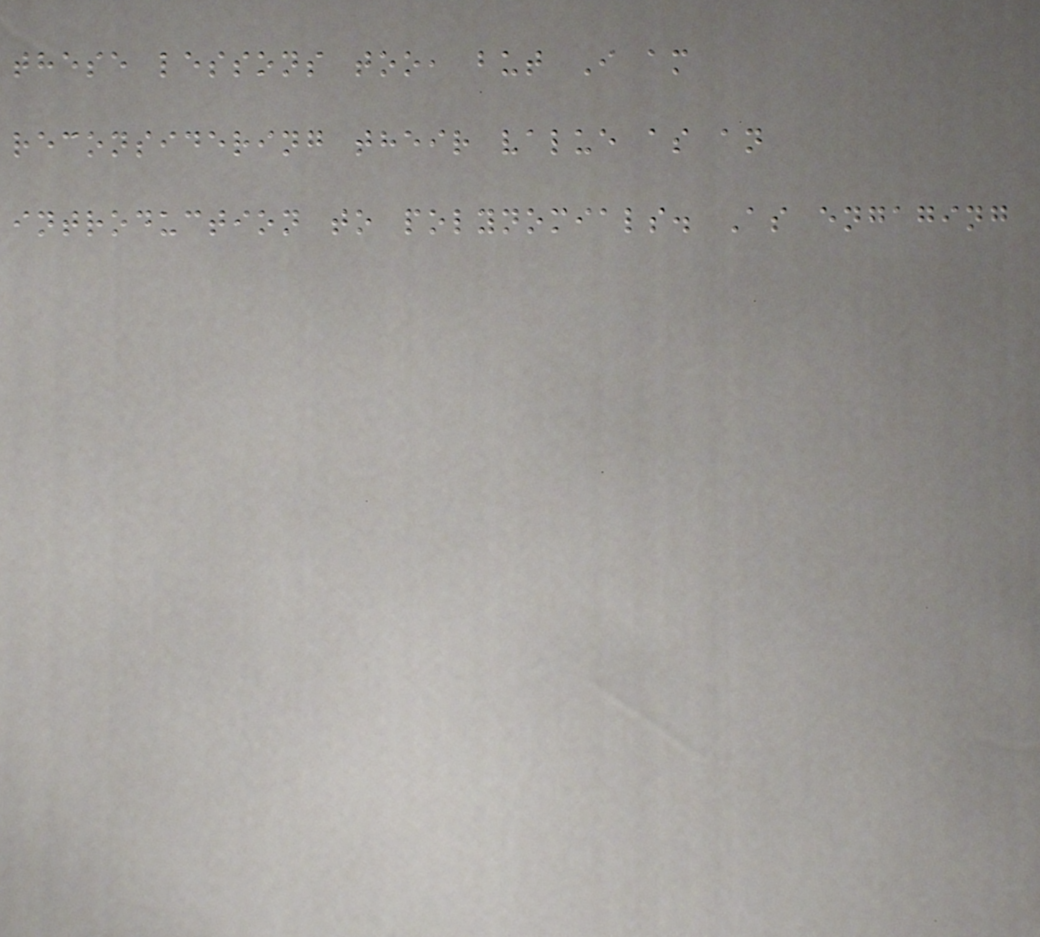these lessons too, but I am
reconsidering their value as an
introduction to polynomials. As engaging
